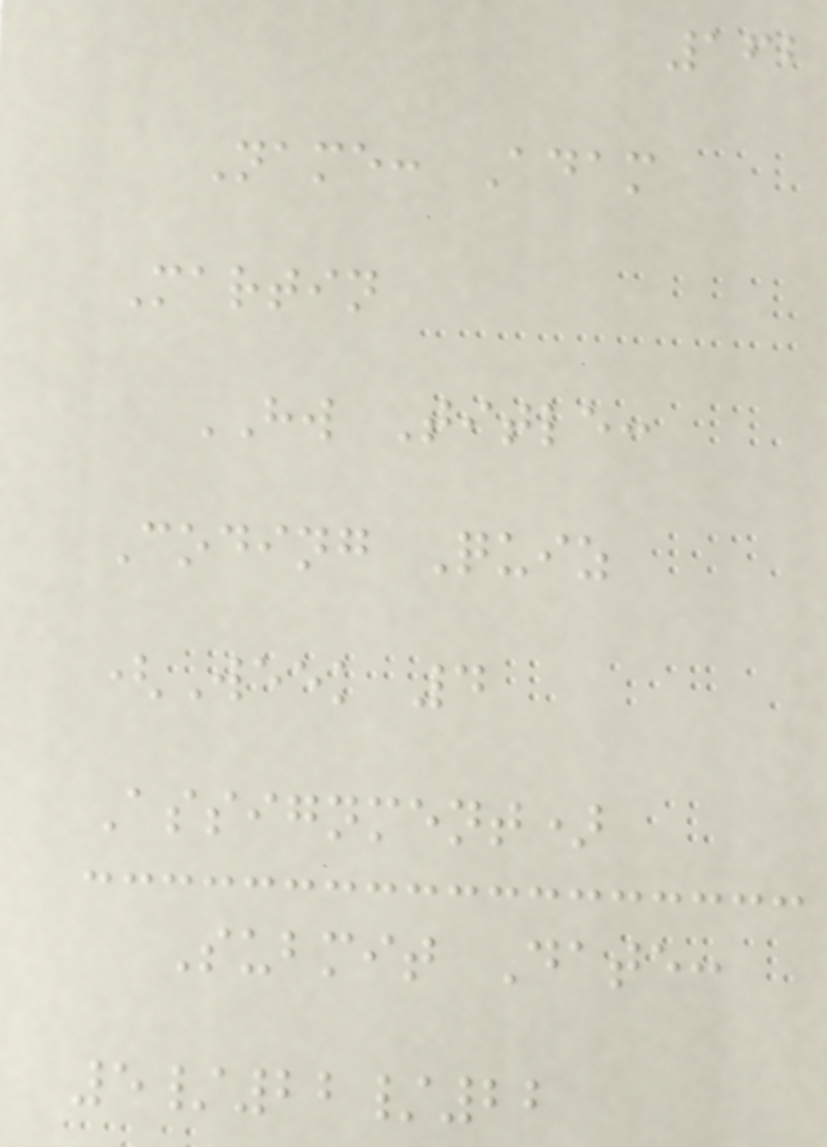162
Name: Adam
Martin
HW Title:
Coding Quiz
(Week 4
Assignment)
Submit Date:
5/22/22
